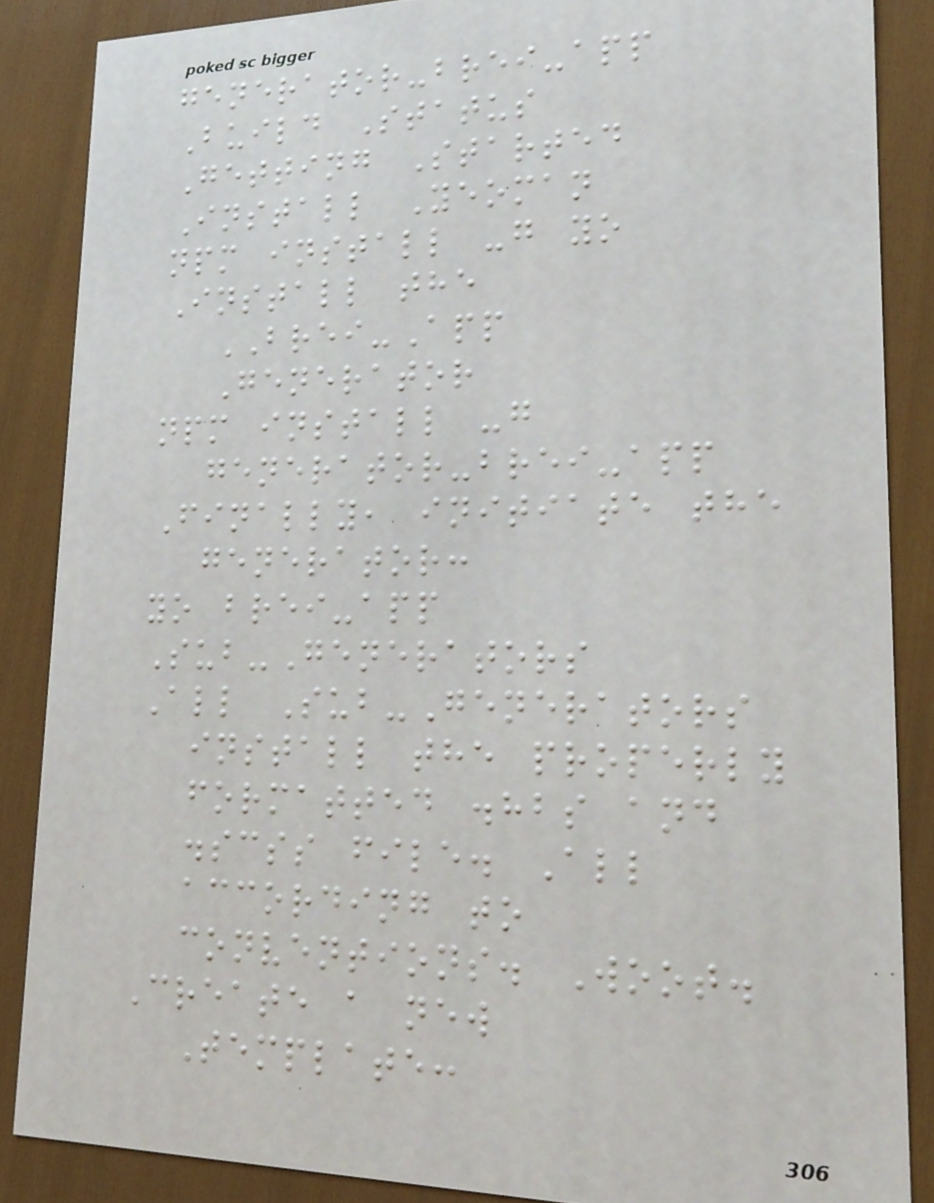generator-brei-app
Build Status
Getting Started
Install Yeoman
npm install -g yo
Install the
BREI-App
Generator
npm install -g
generator-brei-app
Finally, initiate the
generator:
yo brei-app
Sub-Generators
All Sub-Generators
install the properly
formatted .hbs and
.scss file. All
according to
conventions. Woot.
Create a new
Template:
